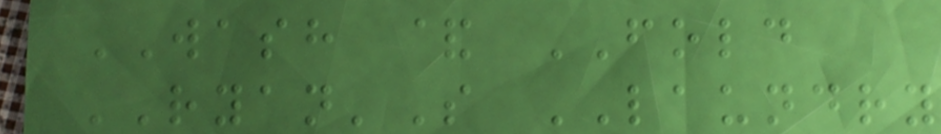WASH & FOLD
RYAN'S LAUNDRY
